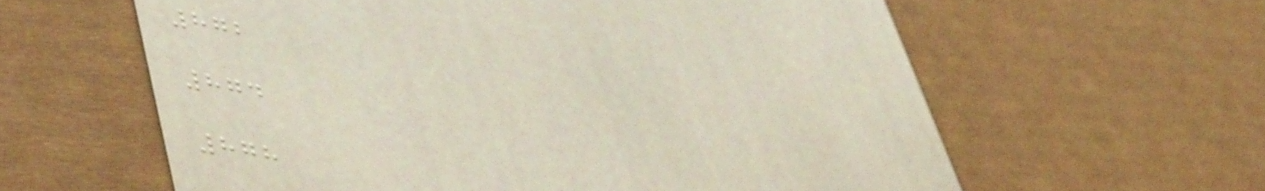872
874
878
